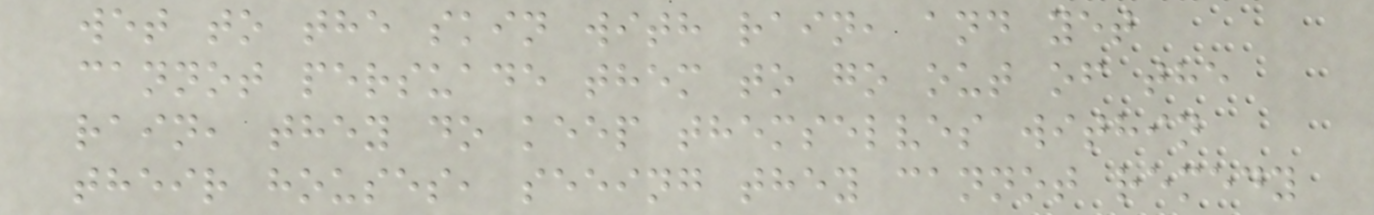wet to the skin with rain, and yet
cannot persuade them to go out of the
rain, they do keep themselves within
their houses, seeing they cannot remedy
